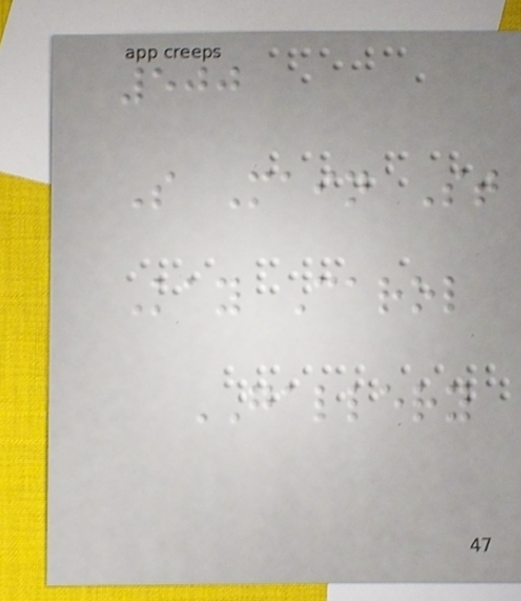500
S Main St
Kay Carol
GALLERY
